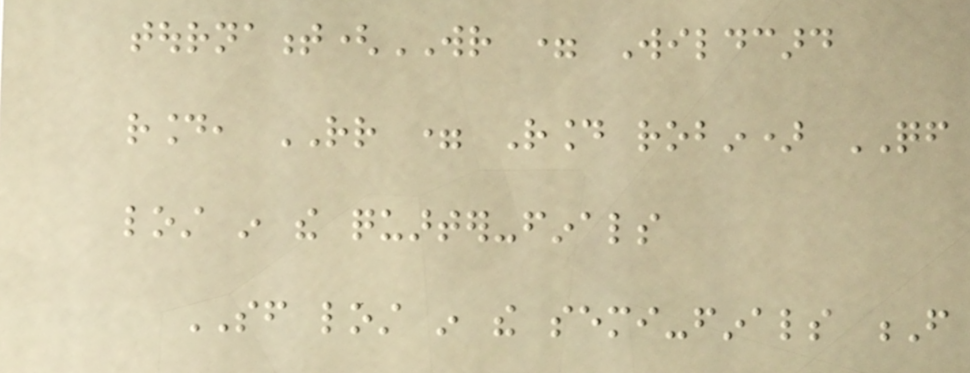tournament(WR = Wildcard
round, RR = Round robin) QF
lost in the quarter-finals
SF lost in the semi-finals F
